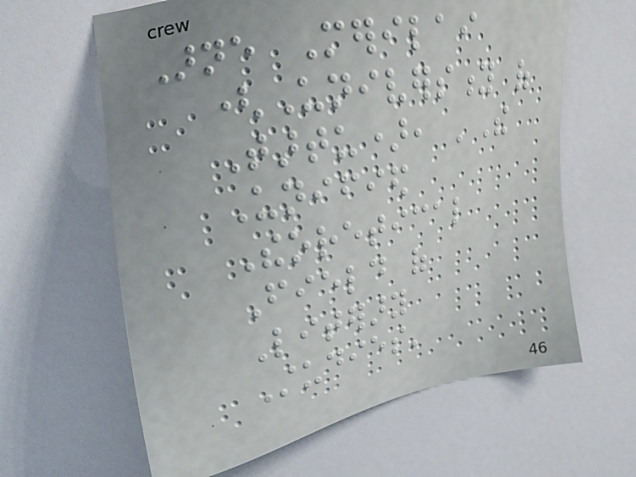Arne Merilai
(University of
Tartu), 'The
Unified
Theoretical
Field of
Literary
Studies'
